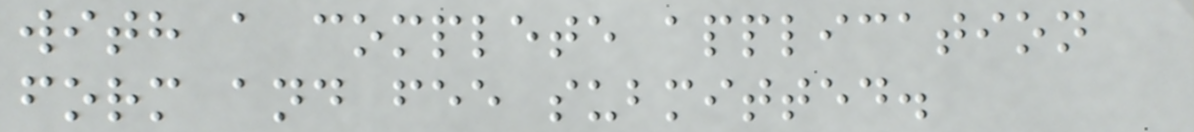with a complete application
form and fee submitted.
